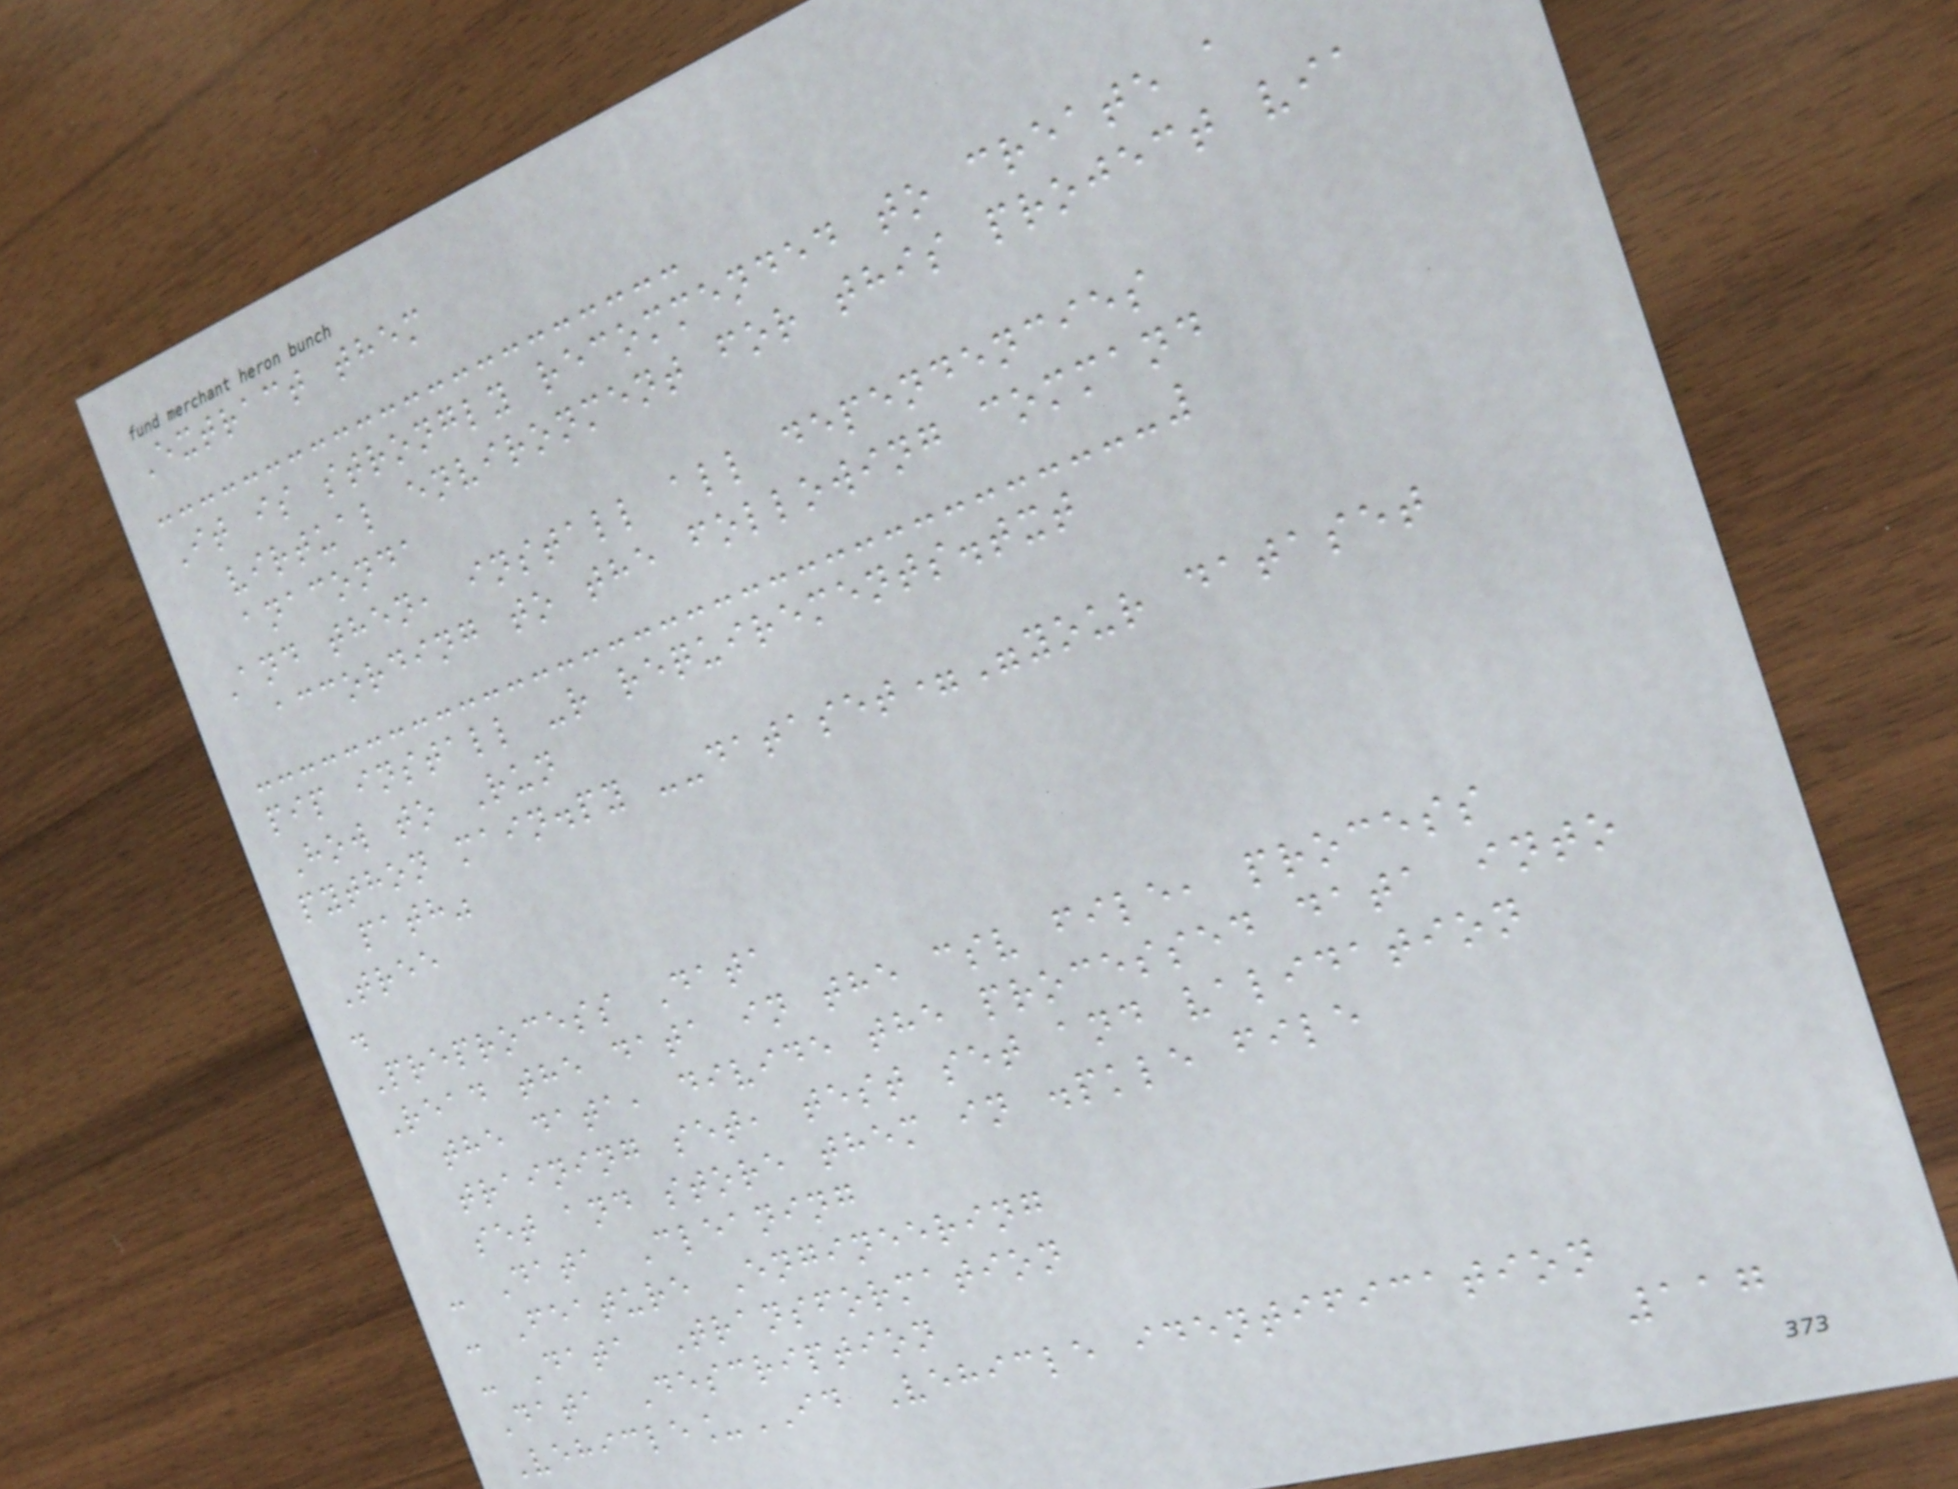Extract them
It is strongly recommended to create a
virtual environment for this project via
anaconda
And then, install all dependencies
according to the following command
pip install -r requirements.txt
How to Run
python main.py --dataset="your dataset
path"
Tree
.
Preprocess Data
Read the data in the csv file, process
the data, divide the processed data into
training set, test set and validation
set and store them in .pkle file
- Data Cleaning
- Feature Engineering
- Data Transformation
Data Description
Vehicle_ID Vehicle identification
117
